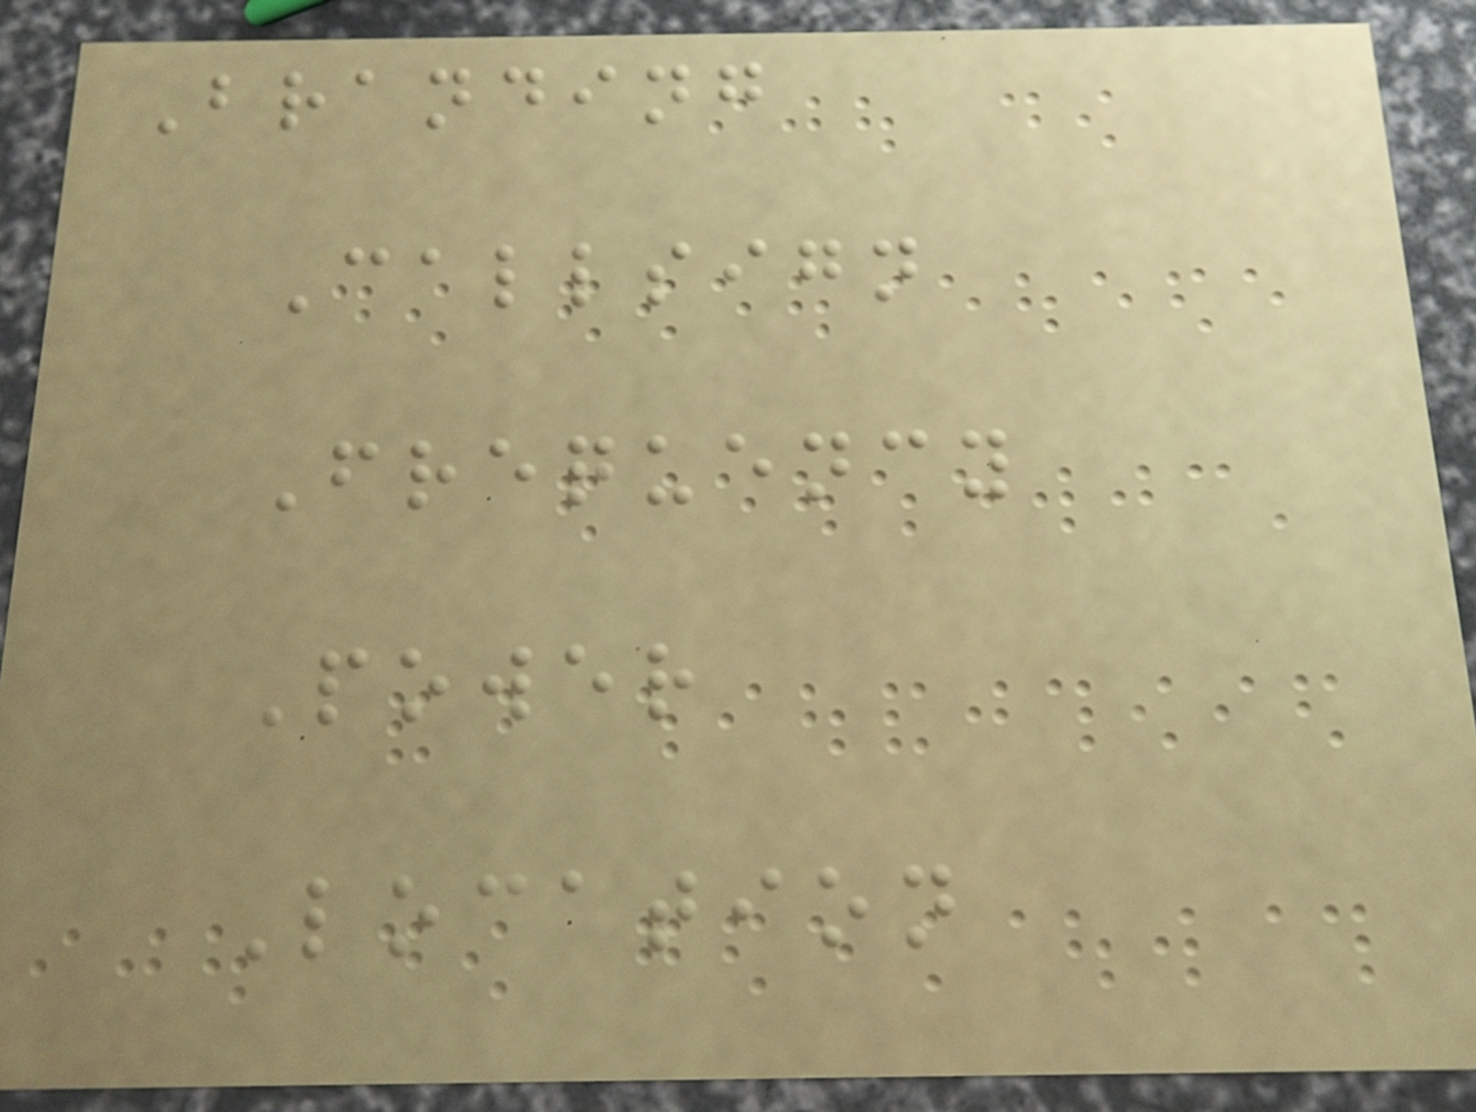Branding
Callsign
Frequency
Power
Location
